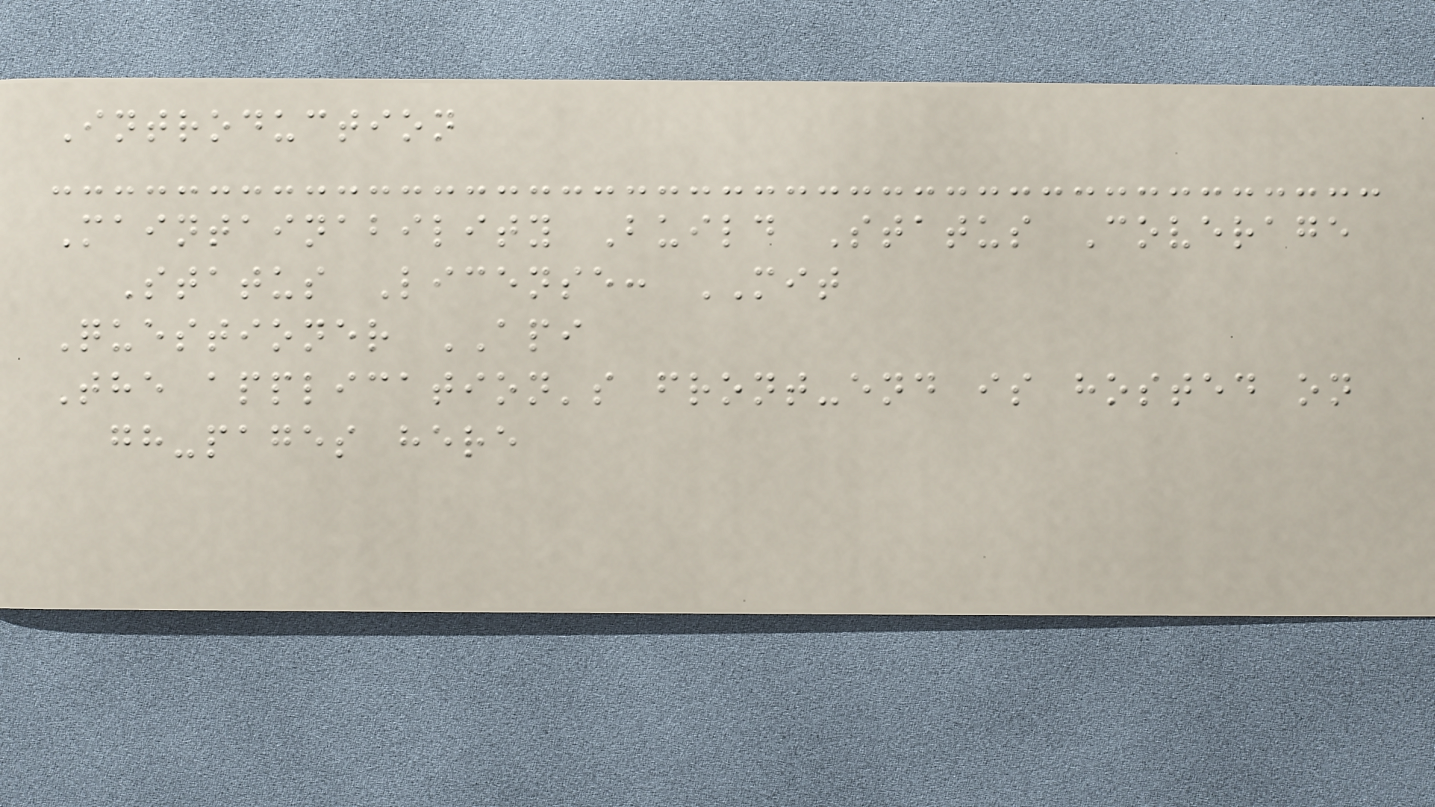Introduction
Maintainability Build Status Coverage
Status License: MIT
Questioner API
The application's front-end is hosted on
gh-pages here
